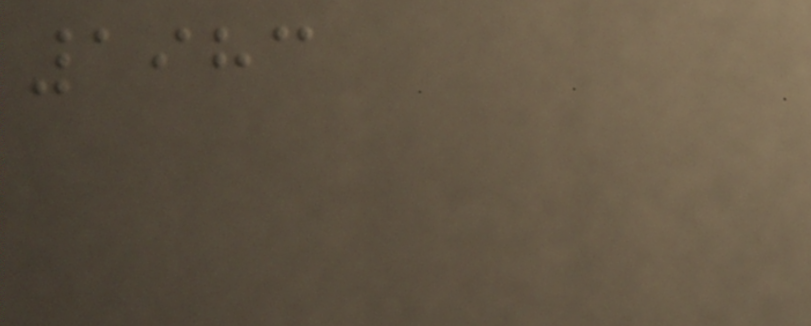1983
